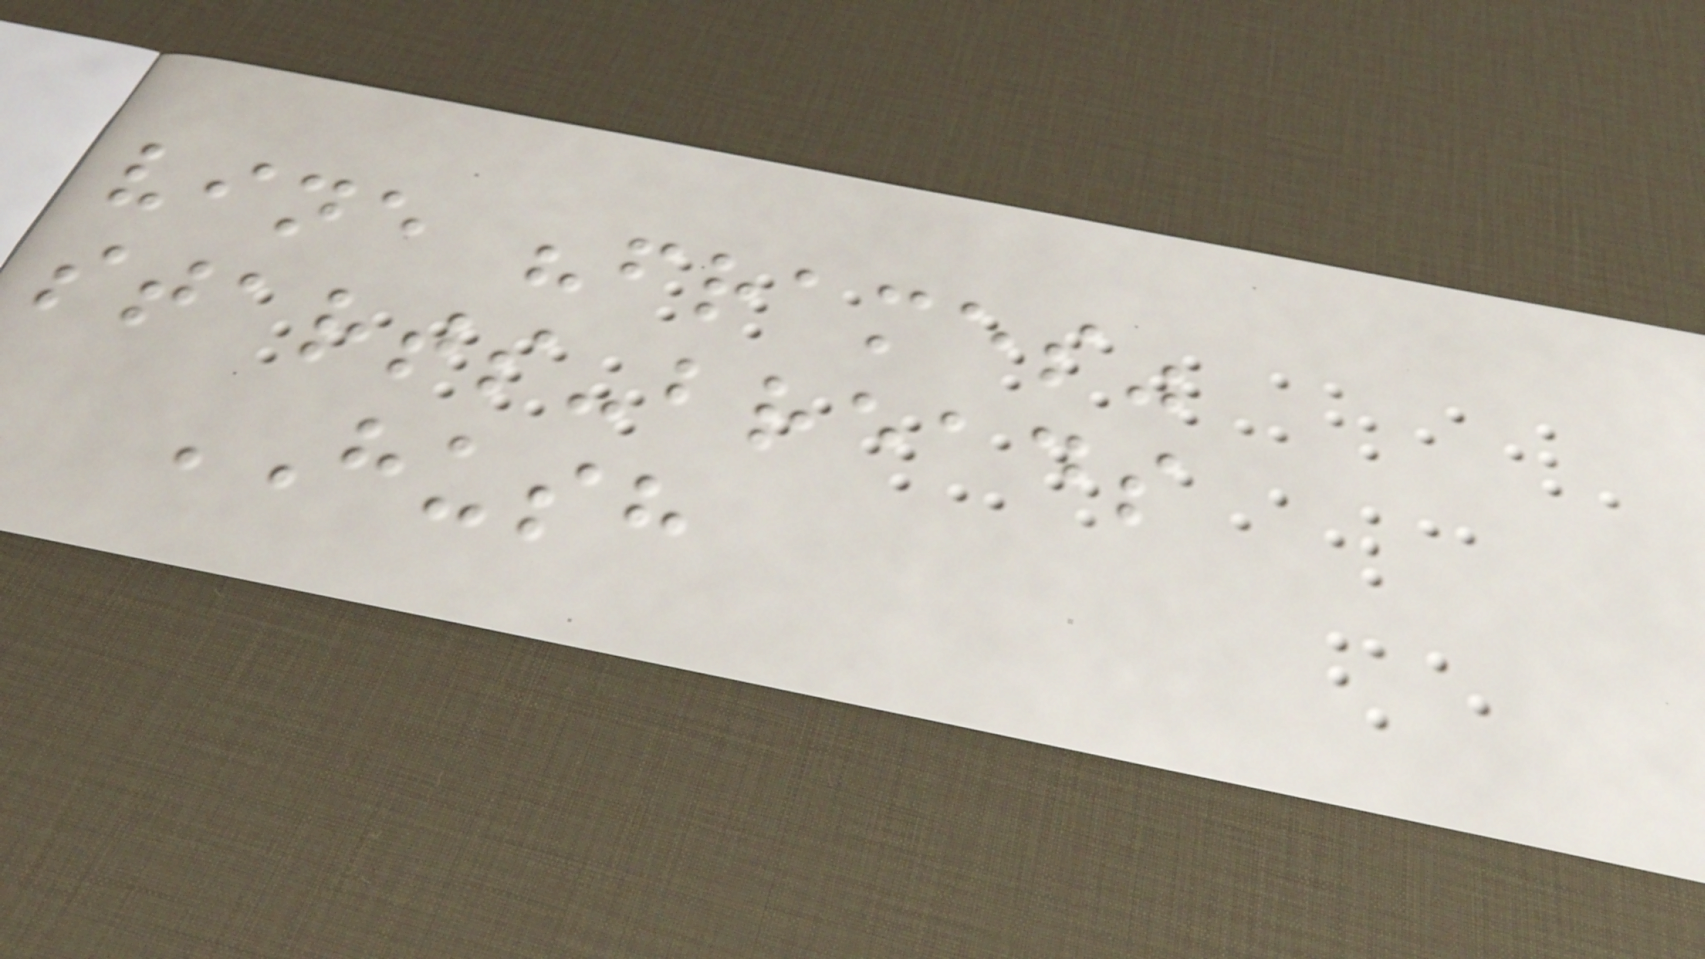vine "frames"
starts-breads
HUSH
